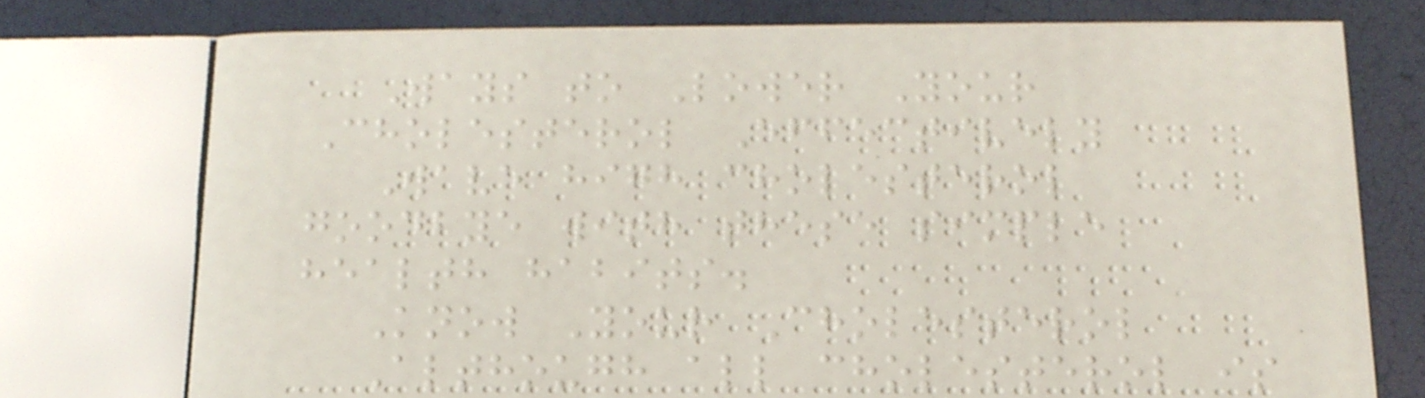Ways to Lower Your
Cholesterol Effectively
Wave high cholesterol
goodbye with these simple
health habits.
Know Your Cholesterol
Although all cholesterol is
